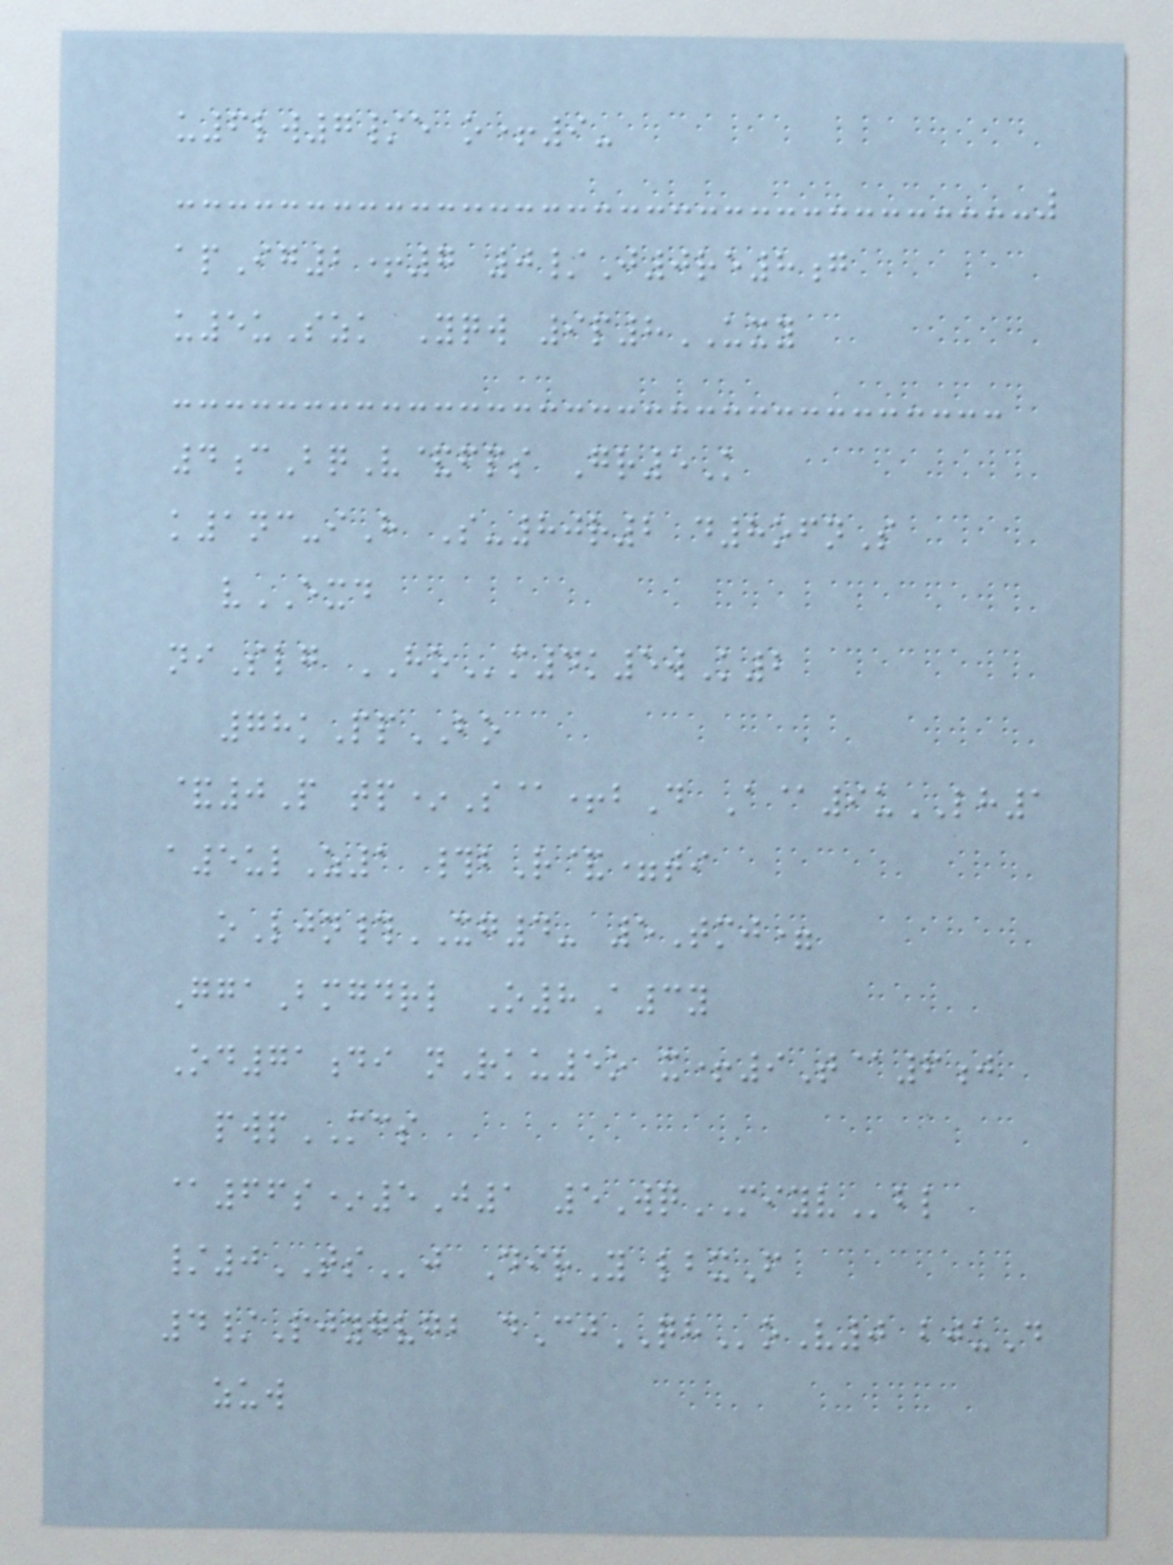u6lw7/e o+9-
apIg2+7 0/J0re8g
u5uSzk Yqw 9p8UXY
4cBqV&fps Gr5K
k1nc-iH S-80r2 d8ofnS
vEXD
niSlg HOm4k5wK2
78kPpBO
&0P tp*S@+bD A@9uLH1
a5ulZ1 #bR&=ti
oLjn#XG4- 5Tmj=
GgaBmgdrl O8A3y
Od71di nRku5o x+9T@6j
pwpMCS
@66s*5J1 5WqMIYVbl
/0TSj DirY lbxF
4/Pjygvgb dCjQHoV0 bjuD
zuw
